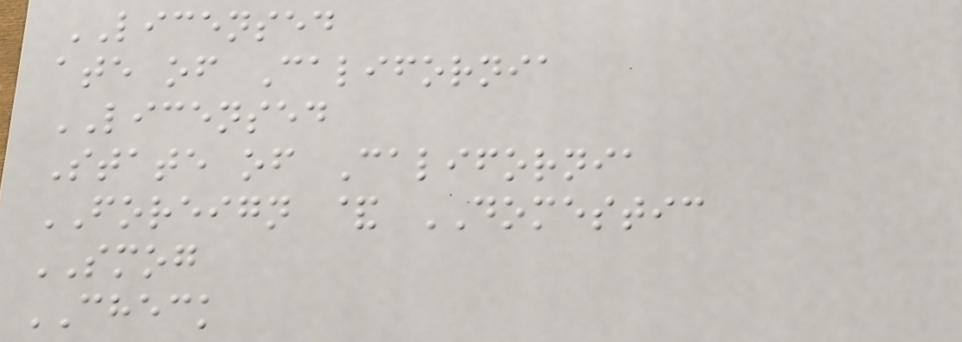LICENSED
ate of California
LICENSED
State of California
FOREIGN & DOMESTIC
SMOG
CHECK
